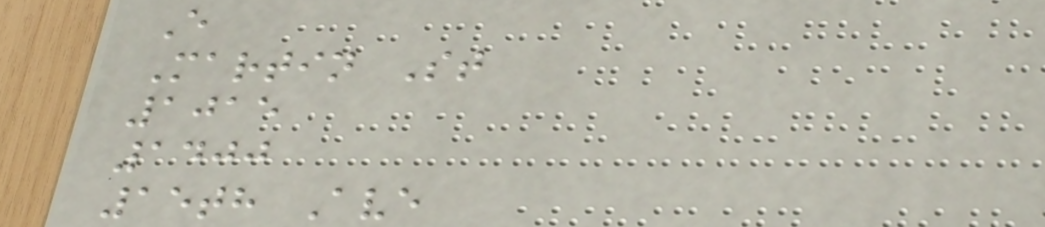E
Martin St
1015
1400
15th Ave
